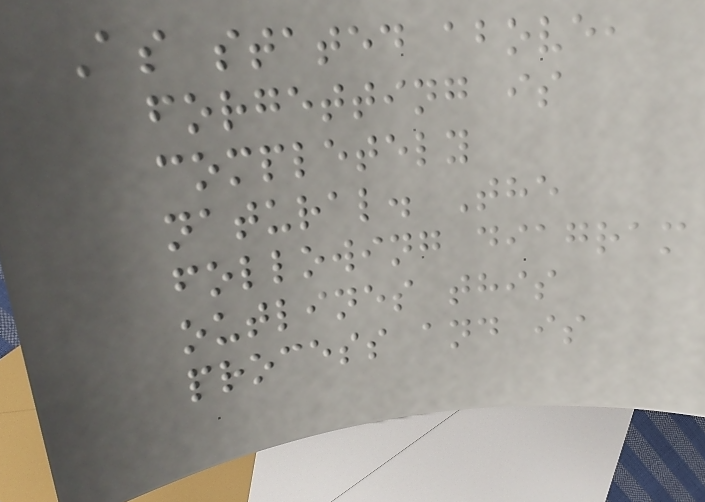As stated above,
forgetting is
completely
natural. The
following diagram
outlines this
process and is
